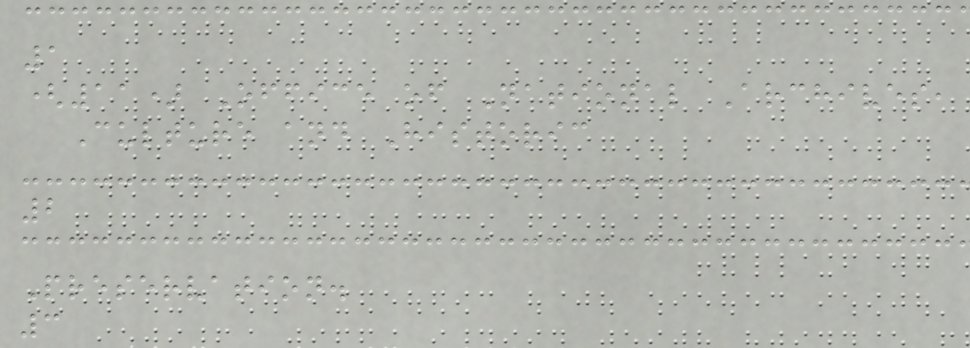1
(11) Office of National Archives,
Culture and Historic
2
Preservation.
3
